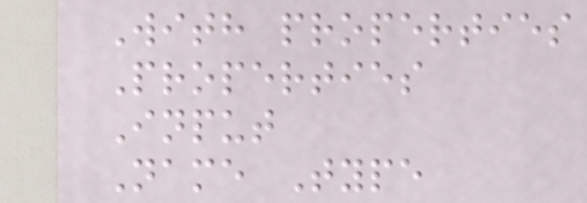With properties
Properties
Input
Name Type
